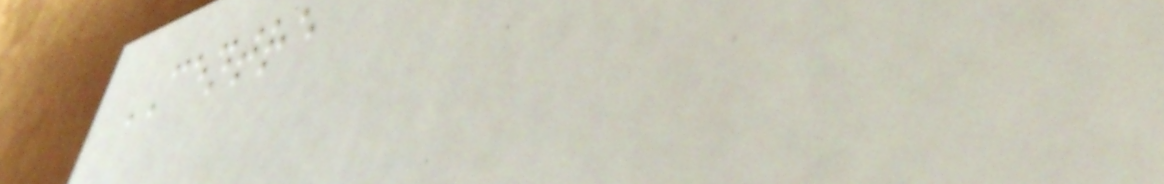CENTRE
